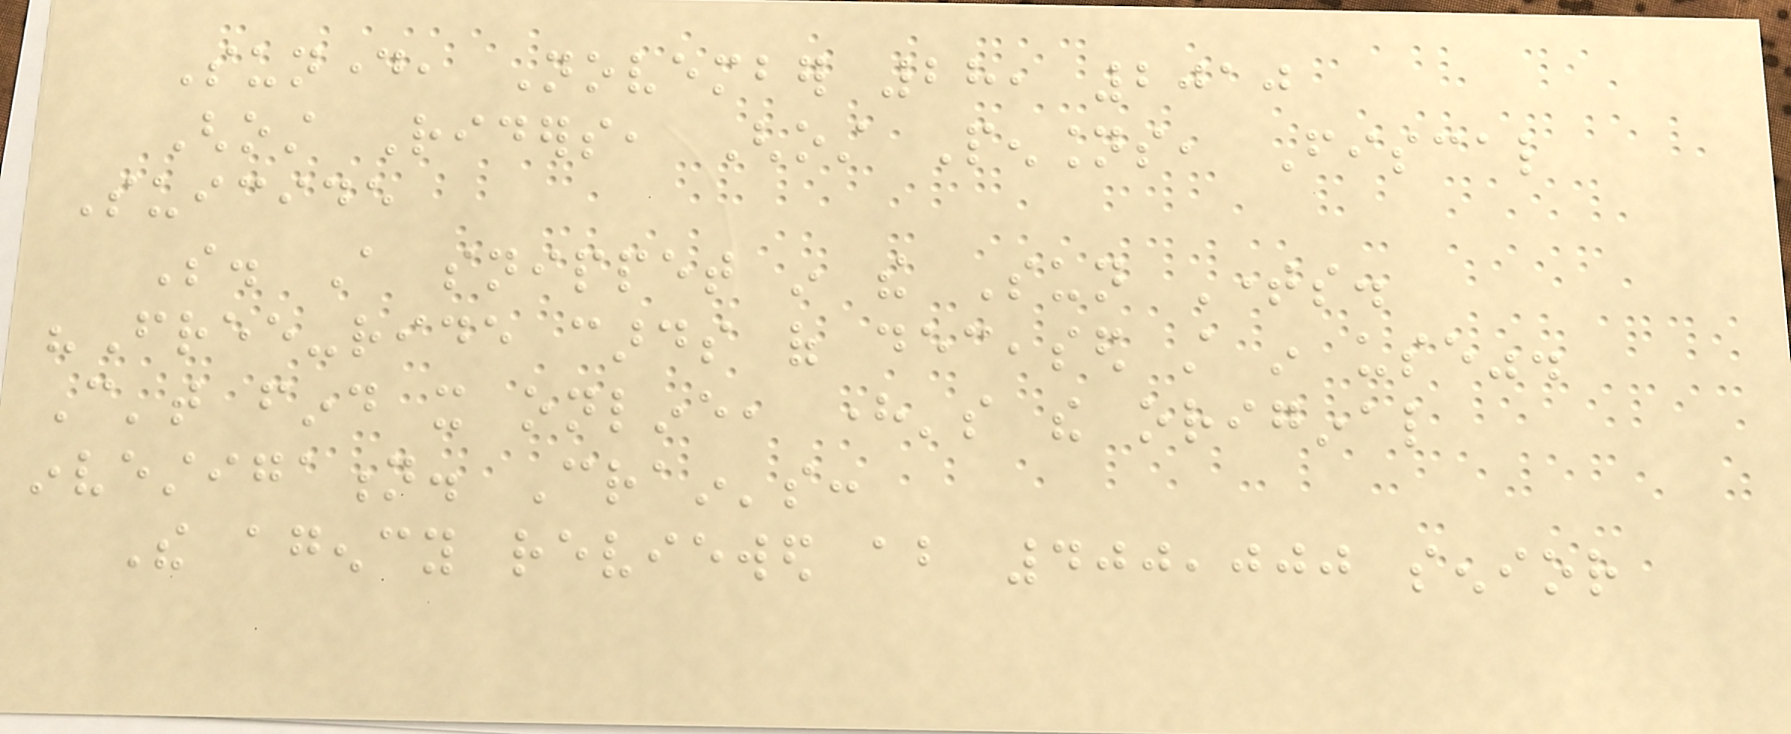Sunday, November 28, 2010
Ghost Riders, Ghost Pensions, Fiscal
Suicide
So. A snippet in the Sun Times.
"Free-ride cards of deceased still in use".
Can't find it online, here's the original
investigation. Crain's:
The agency reviewed about 400,000 senior
